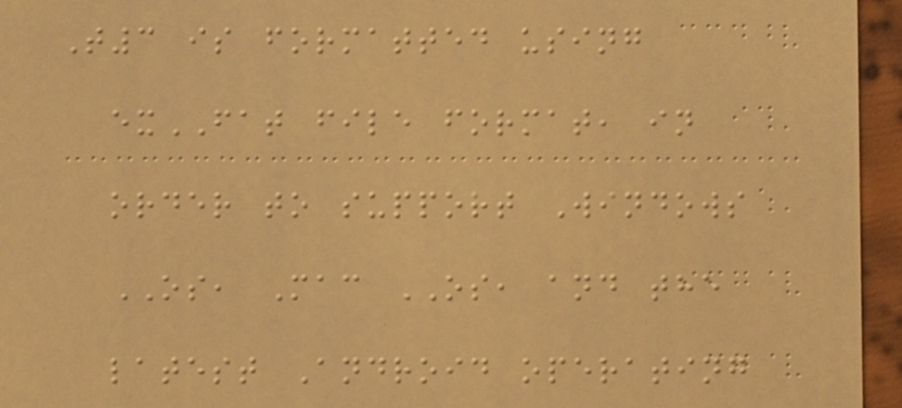T3 is formatted using
exFAT file format, in
order to support Windows
OS, Mac OS, and the
latest Android operating
